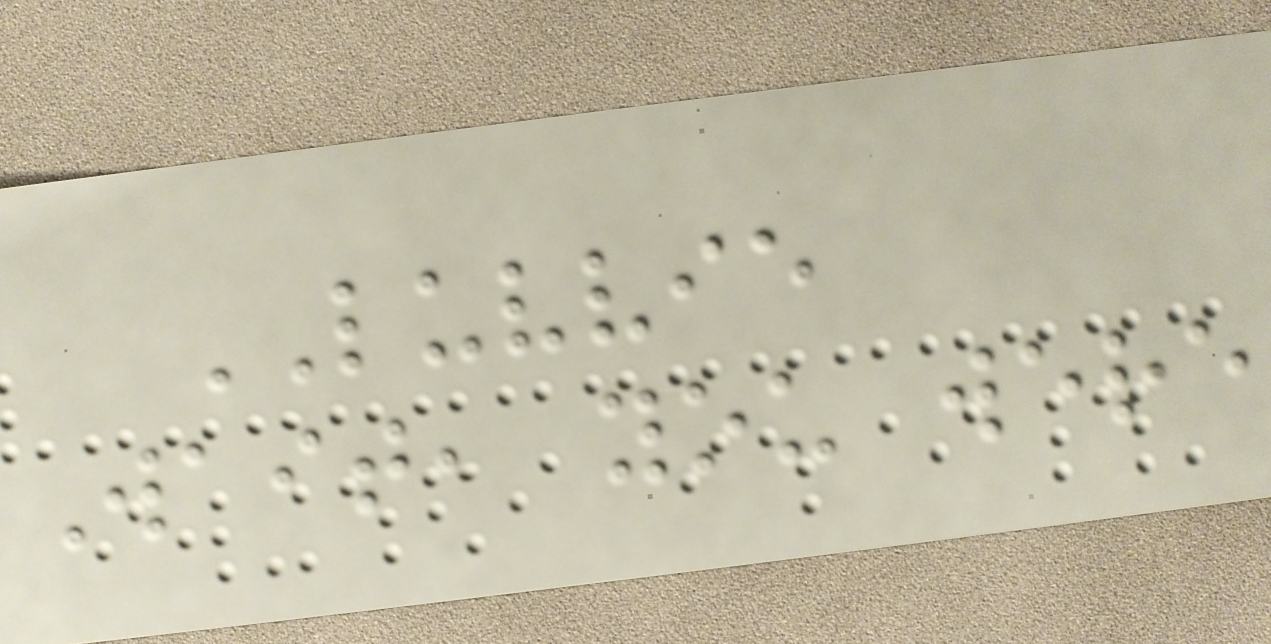LUVVIE
Wait, you were
